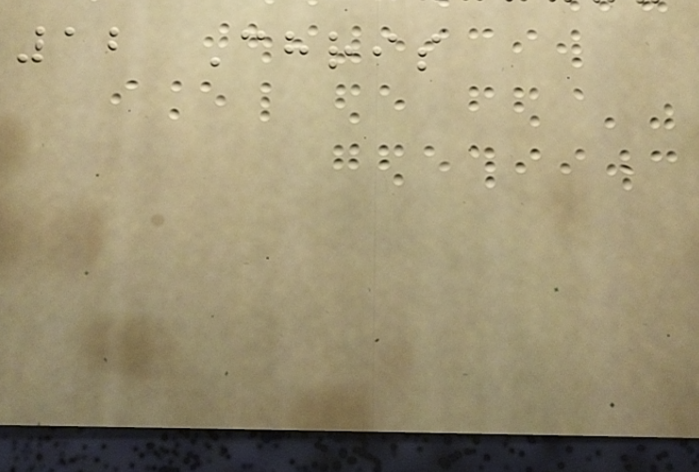12 Chris
